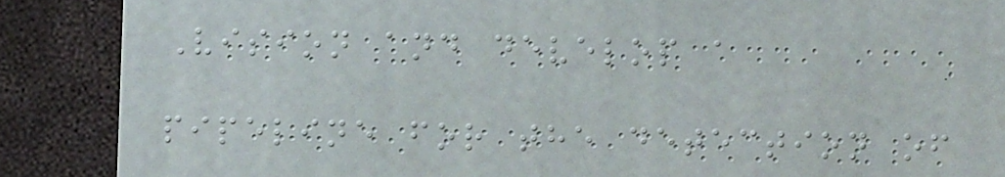Vision and develop a
pipeline for the detection of
